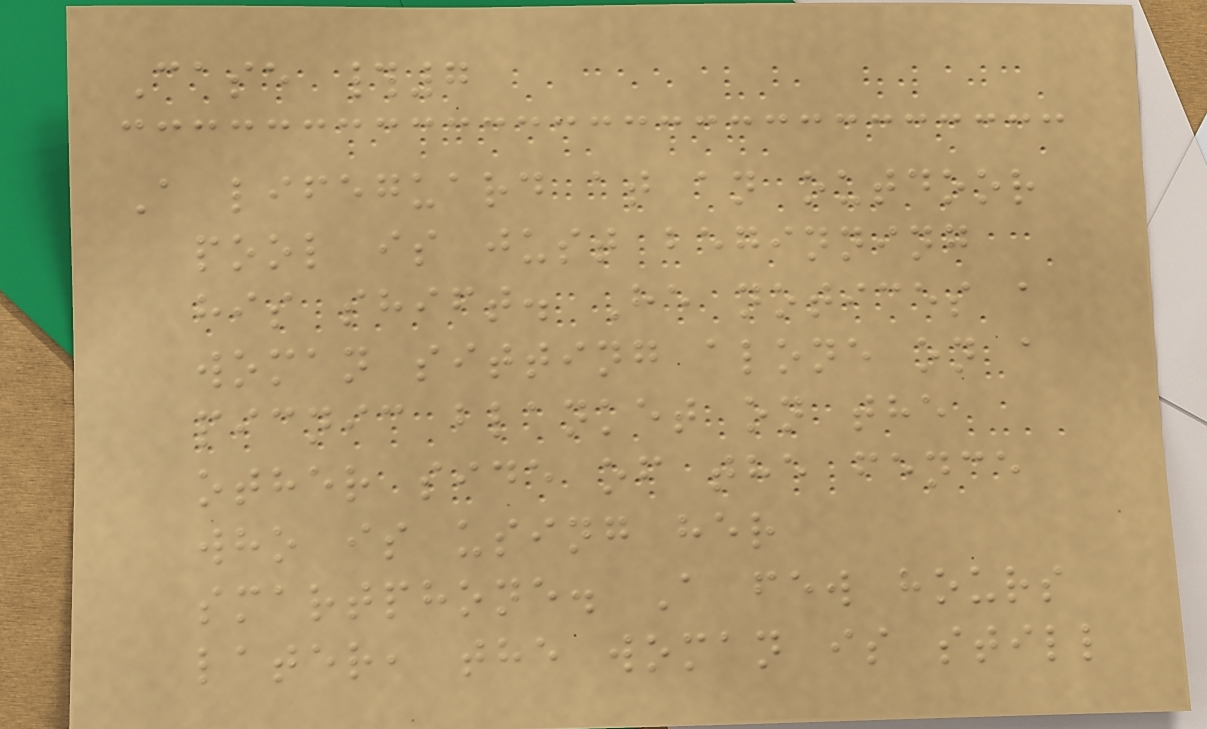Case #7
A lifeguard at an outdoor
pool is just beginning
his shift. He notices a
woman sitting alone on a
picnic blanket on the
other side of the fence
who is using her
smartphone. A few hours
later, the woman is still
